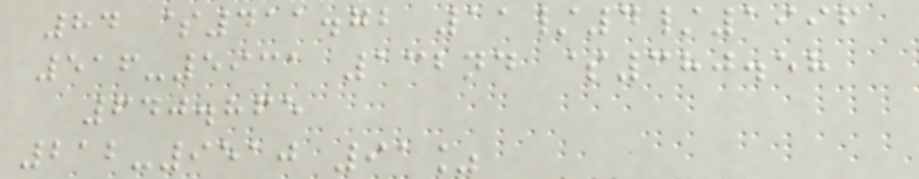84 $411.72 11/4/1996
516-5931 132nd $380.58
640.865
212-9510 91%
